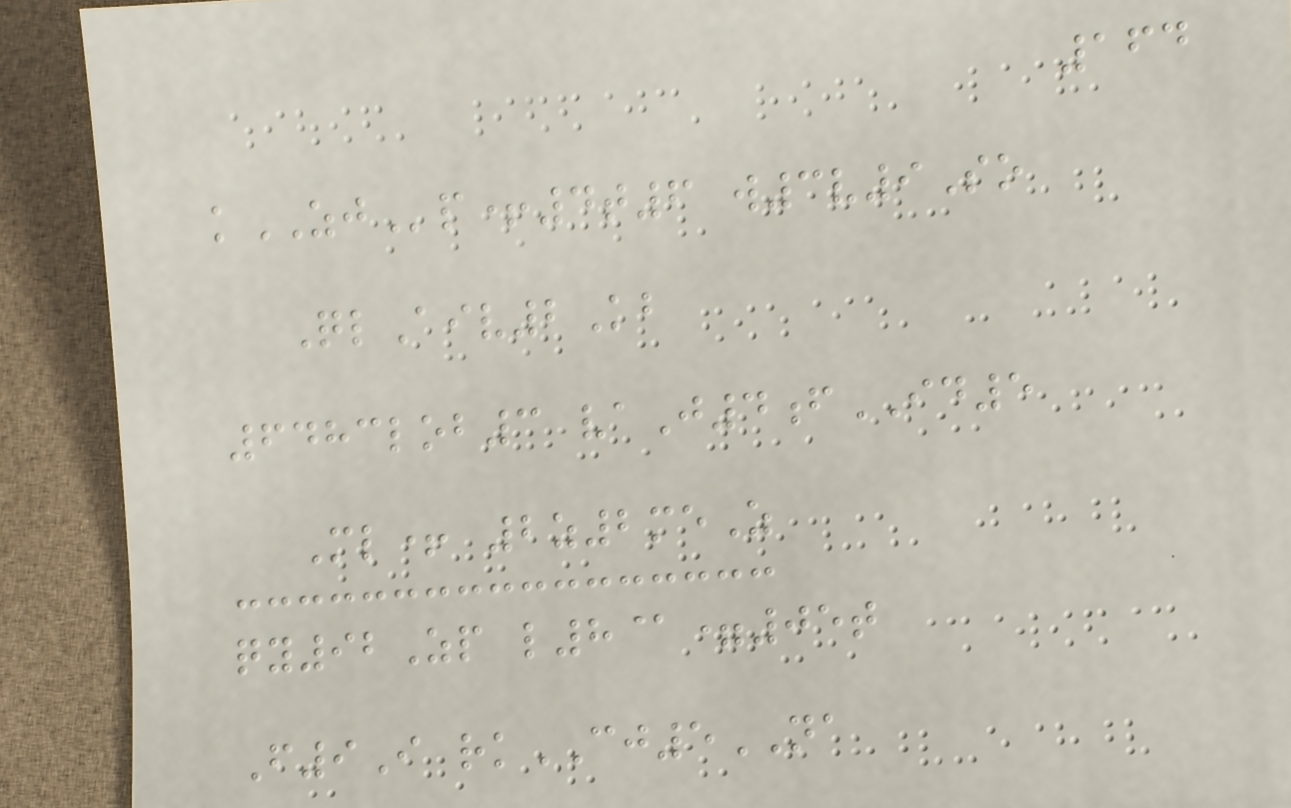164
kZJp+4t6 w3v9So
QlAiv2Kb
6483lob3 vaJ4fID5
Ml+ 2z2meZ
qy92Zp l8@=05t
F9I rkCJ5NA
